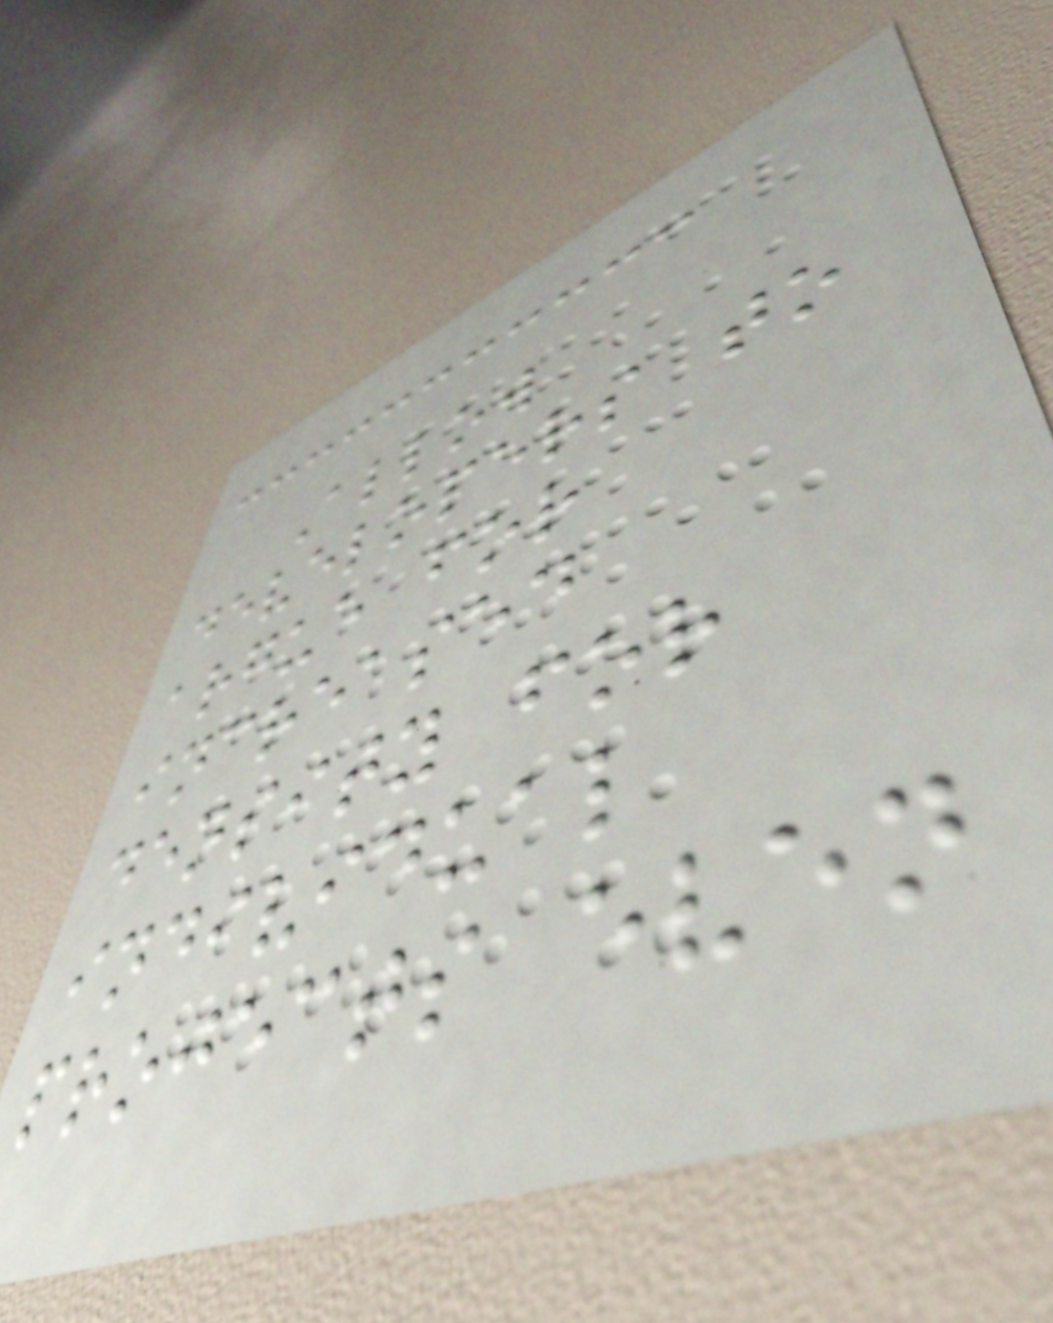Allow
developers to
argue for
increased
density for
individual
projects even
